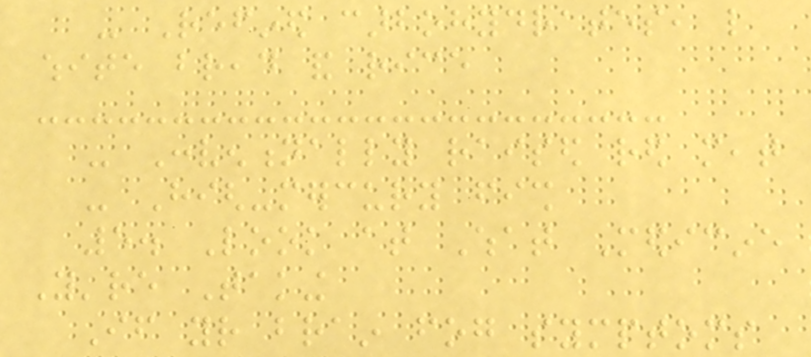- Refined carbohydrates, like
white bread and rice
- Conventionally raised red meat
- High-mercury fish
5. Look at What Medicine
You're Taking
If your brain fog symptoms
